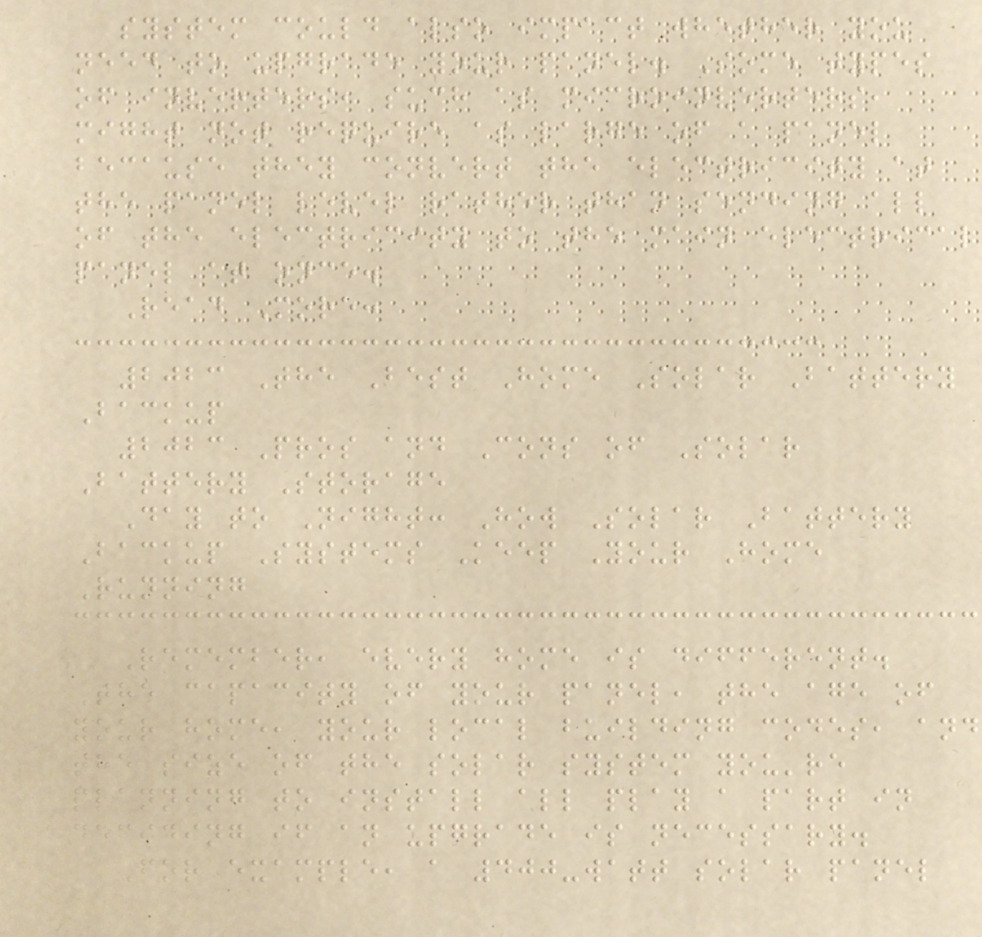system could also impact whether you
need to upgrade your panel. Some types
of inverters, such as microinverters,
might not require as large of a panel
because they convert the electricity at
the panel level rather than sending all
of the electricity to the main electrical
panel at once.
Read More:
2023 The Best Home Solar Battery
Backup
2023 Pros and Cons of Solar
Battery Storage
Day to Night: How Solar Battery
Backup Systems Keep Your Home
Running
Remember, every home is different.
The capacity of your panel, the age of
your home, your local building codes, and
the size of the solar system you're
planning to install all play a part in
deciding if an upgrade is necessary.
For example, a 400-watt solar panel
